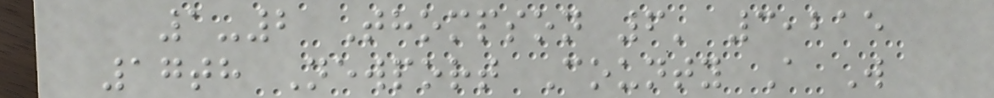1-2 Thompson 6' 3,215
17th Newport County A W
